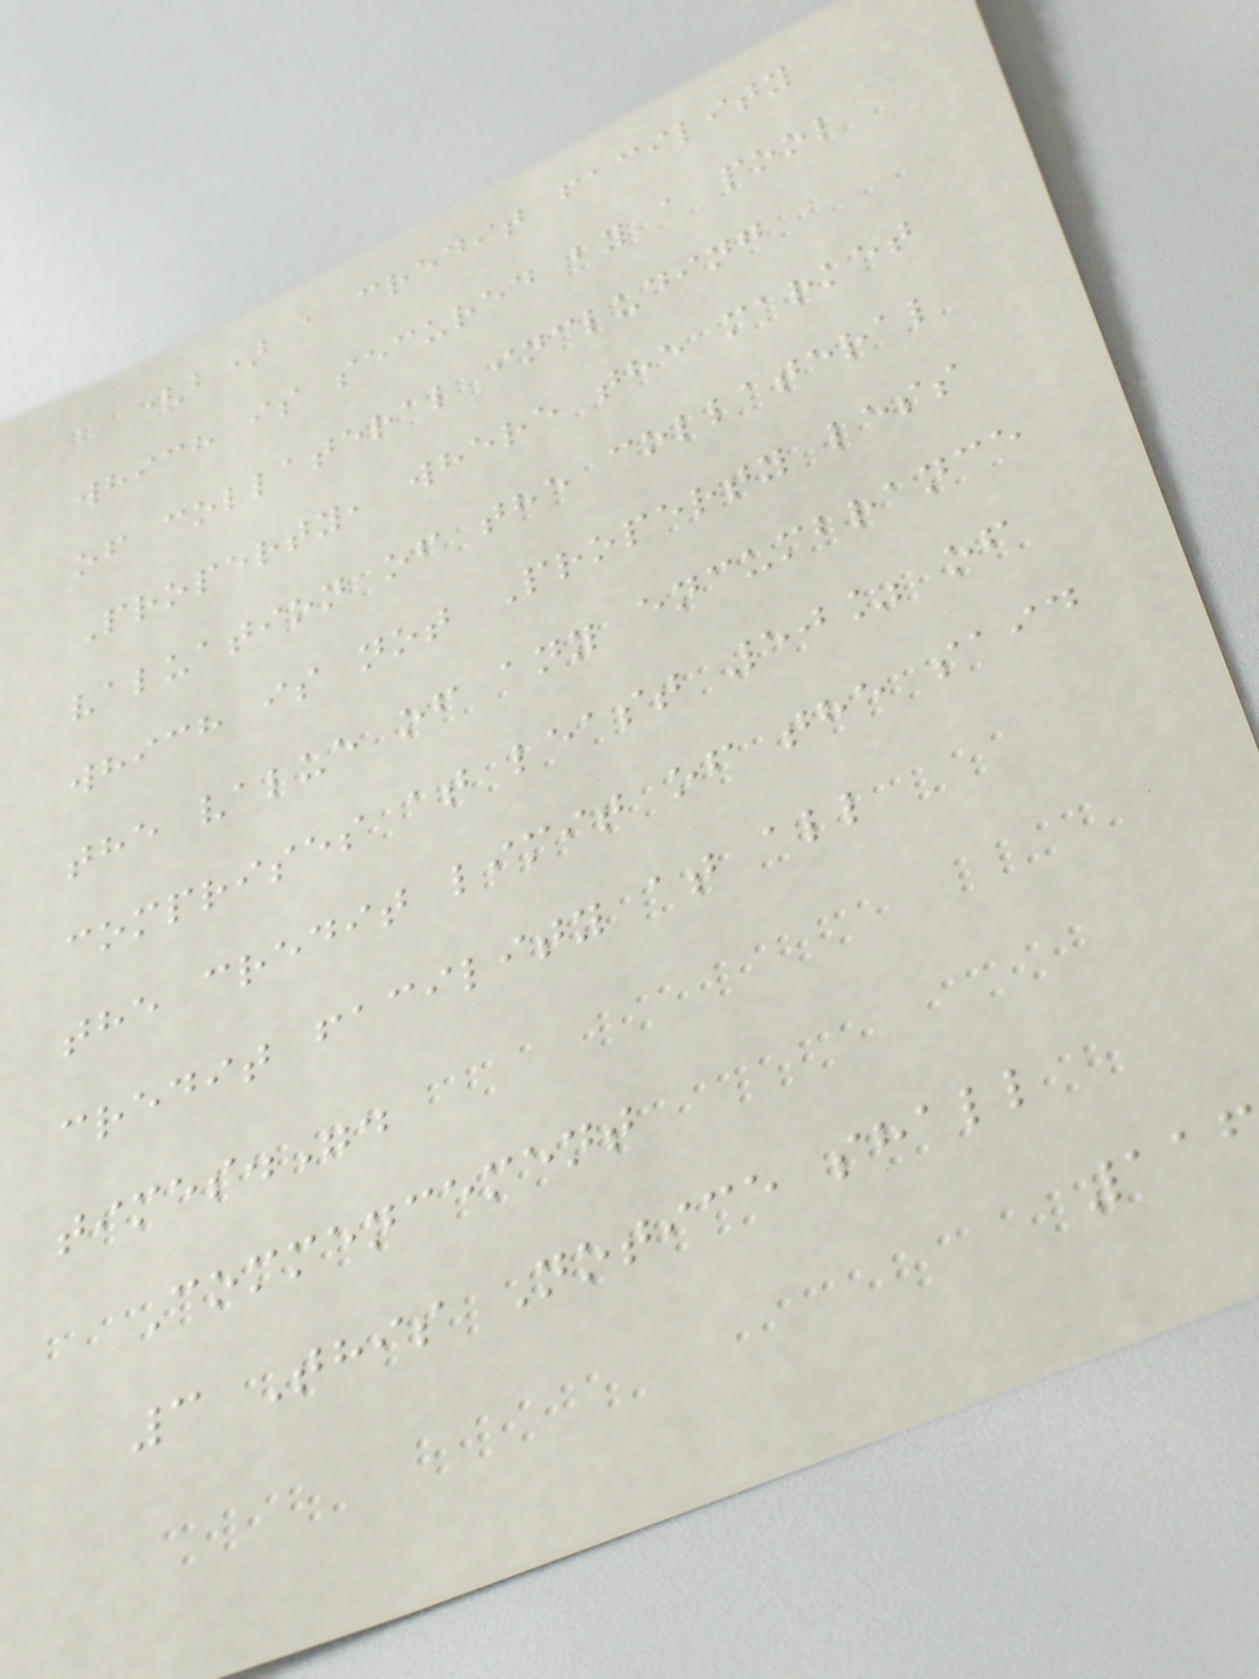(b) a credit facility
which is secured by a pool
of collateral including
Property, where the market
valuation of the collateral
which is not Property less
the value of any encumbrance
comprises at least 50% of
the credit limit of the said
credit facility at all
times.".
Commencement
3 This Notice shall
